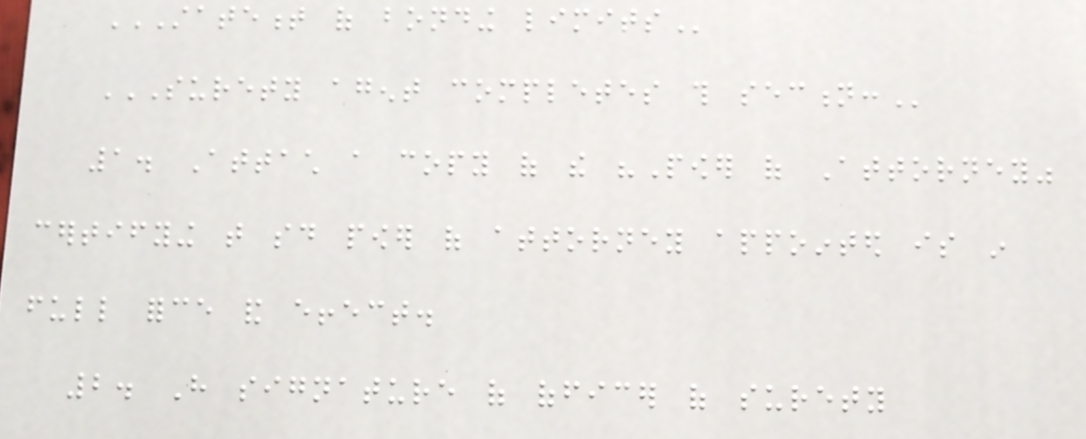STATEMENT OF BONDING LIMITS
SURETY AGENT COMPLETES THIS SECTION:
1. Attach a copy of the "Power of Attorney"
certifying that said power of attorney appointed is in
full force and effect.
2. Have signature of officer of surety
